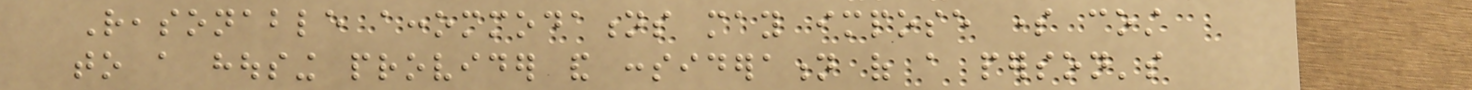Reasonable accommodations may impose some cost
to a housing provider and consideration of a person's
